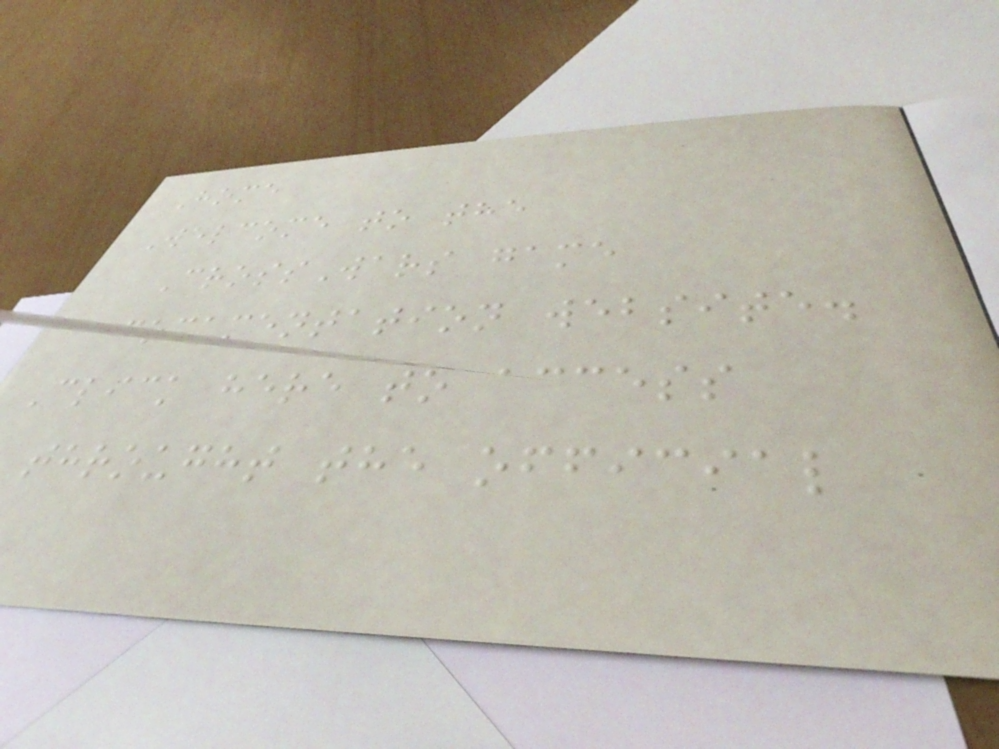Home
Welcome to the
CrossWars game
documentation website.
Click here to access
throught the official
